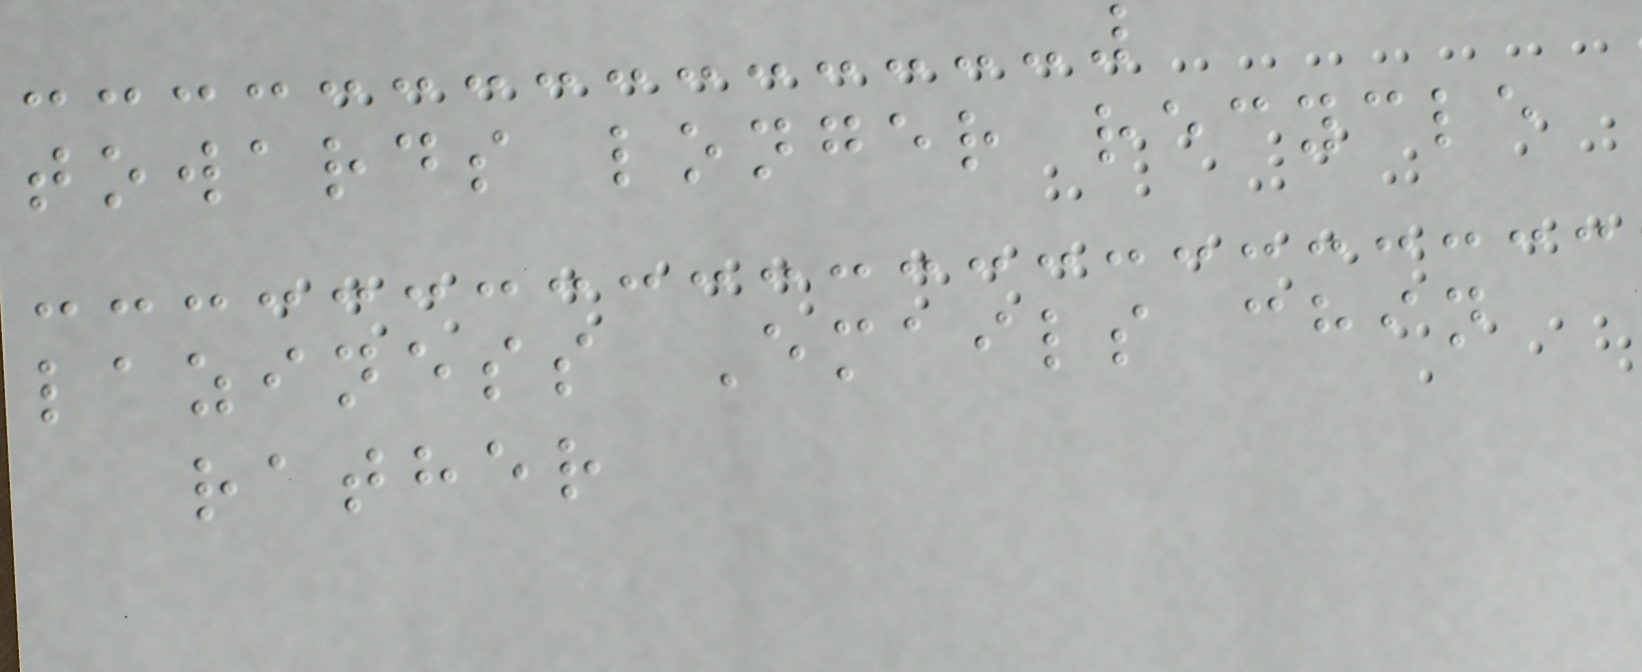towards longer recycle
laziness Emails chin
rather
